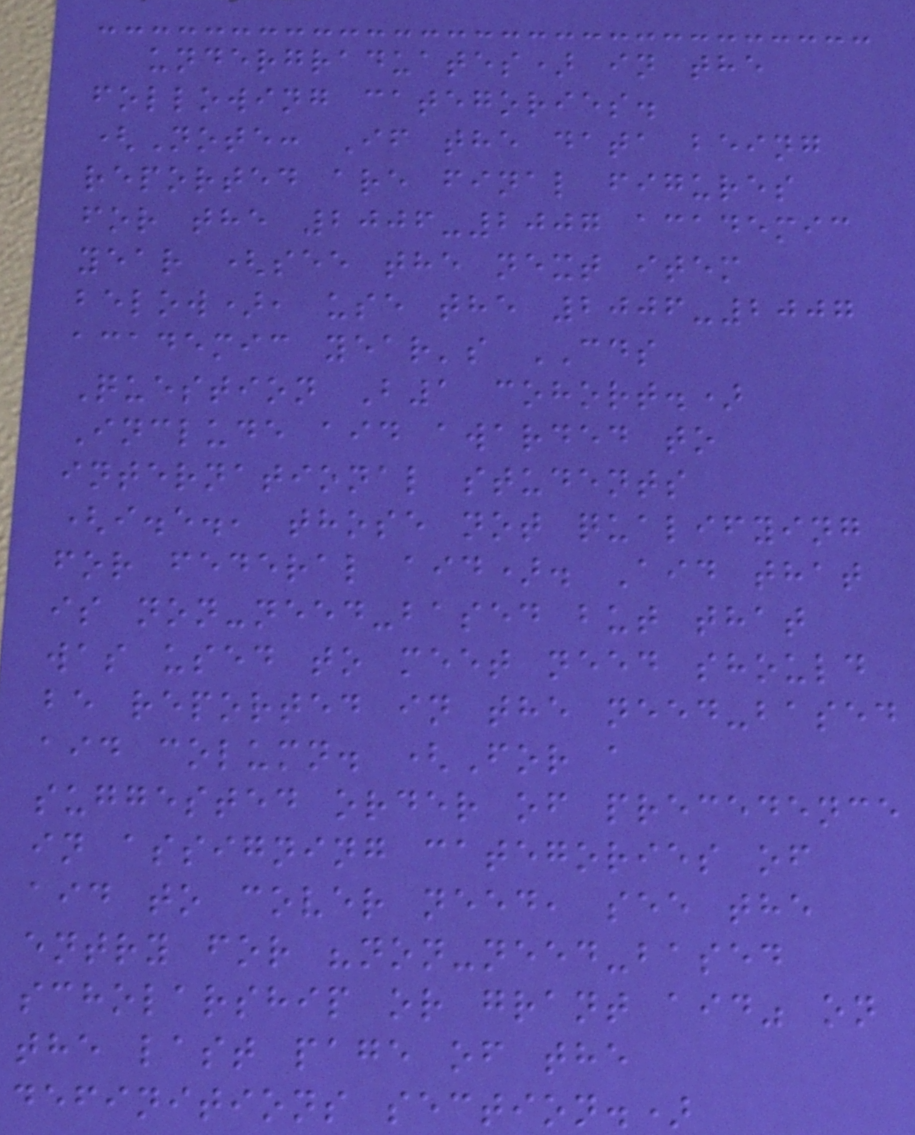undergraduates) in the
following categories.
(Note: If the data being
reported are final figures
for the 2006-2007 academic
year (see the next item
below), use the 2006-2007
academic year's CDS
Question B1 cohort.)
Include aid awarded to
international students
(i.e., those not qualifying
for federal aid). Aid that
is non-need-based but that
was used to meet need should
be reported in the need-based
aid column. (For a
suggested order of precedence
in assigning categories of
aid to cover need, see the
entry for "non-need-based
scholarship or grant aid" on
the last page of the
definitions section.)
